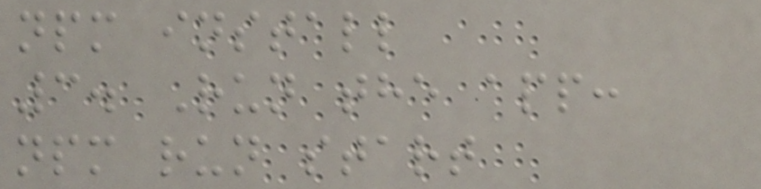npm install
3. Run the app:
npm run start
